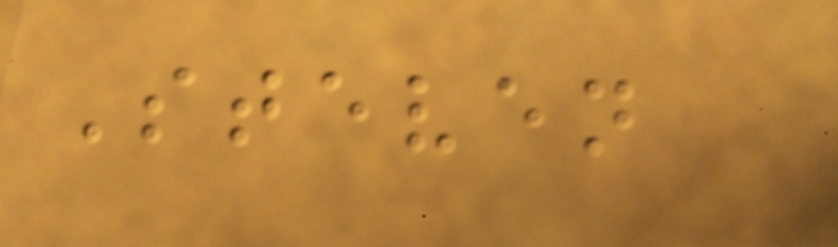Steven
